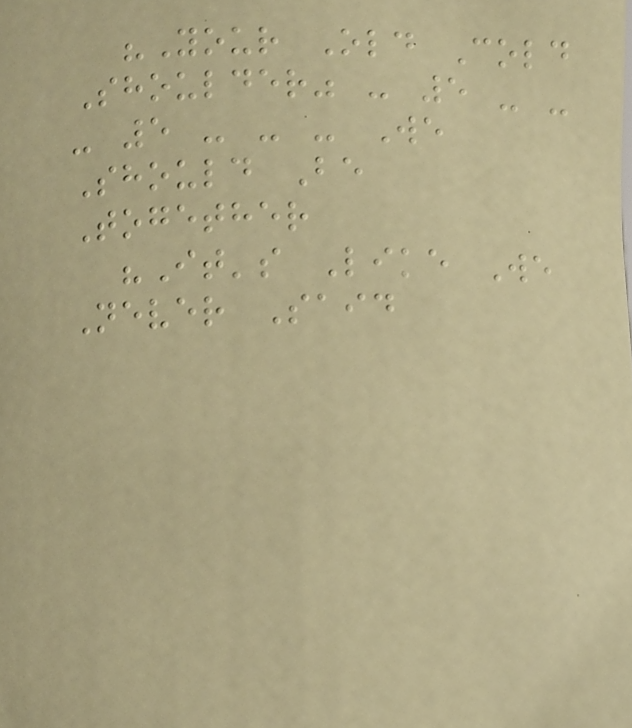"Your Old Cold
Shoulder" - 5 - -
- 5 - - - We
Should Be
Together
"It's Like We
Never Said
